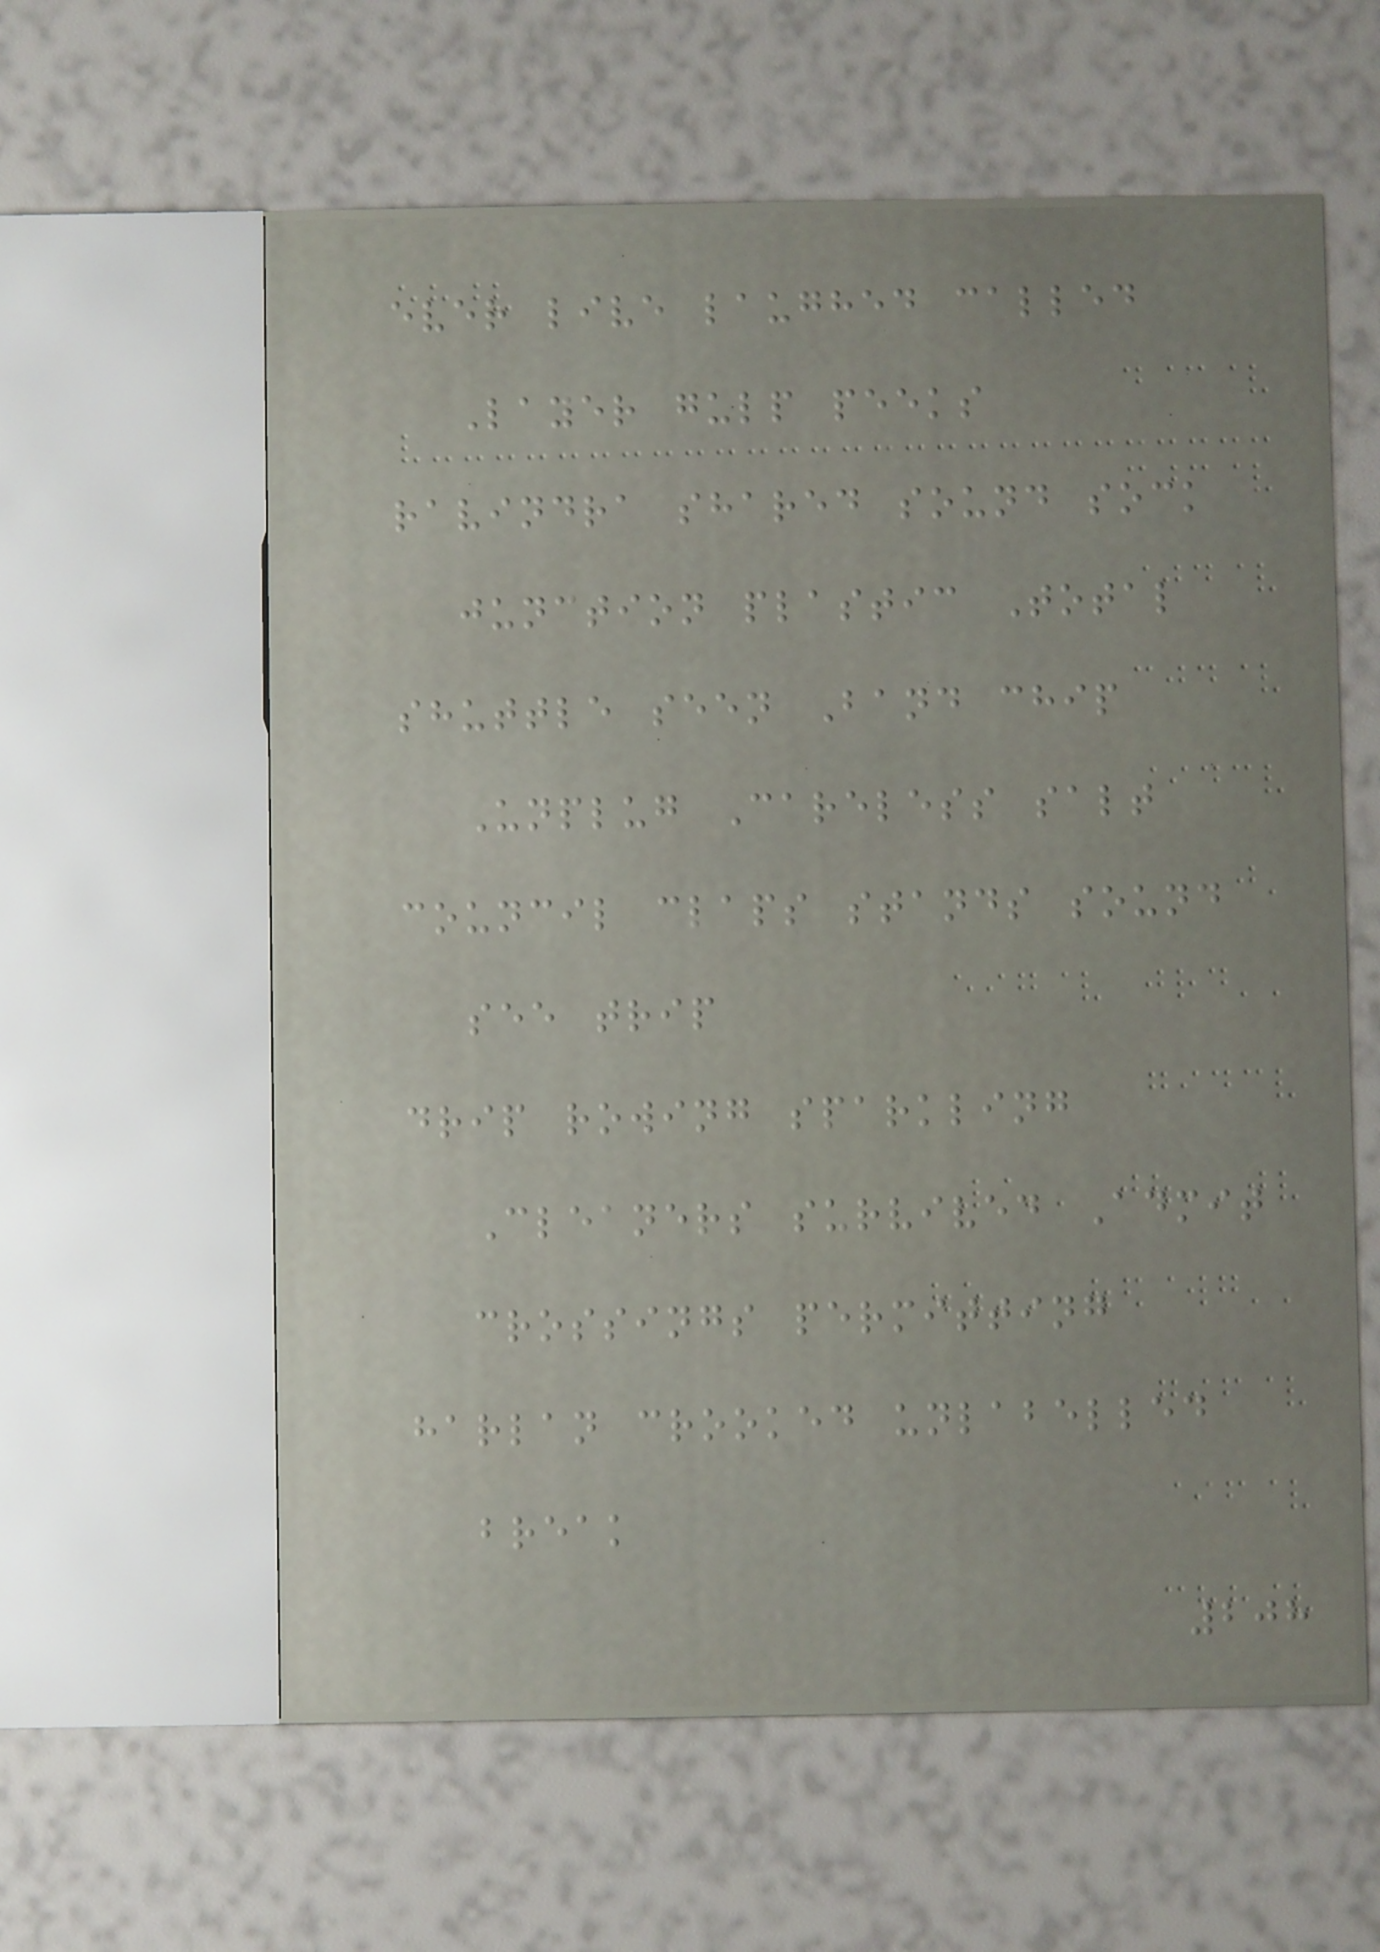ever live laughed called
Layer gulp peeks
ravindra shared sound sock
junction plastic Total
shuttle seen Band chip
Unplug Careless salt
council claps stands sound
see trip
drip rowing sparkling
Cleaners survived Admit
crossings permitting
harlan crooked unlabelled
break
208
